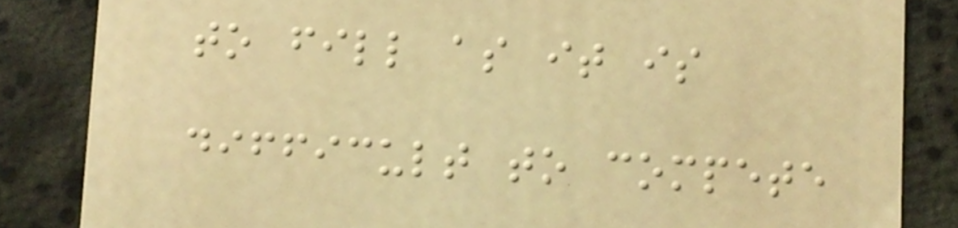to fill as it is
difficult to compete
